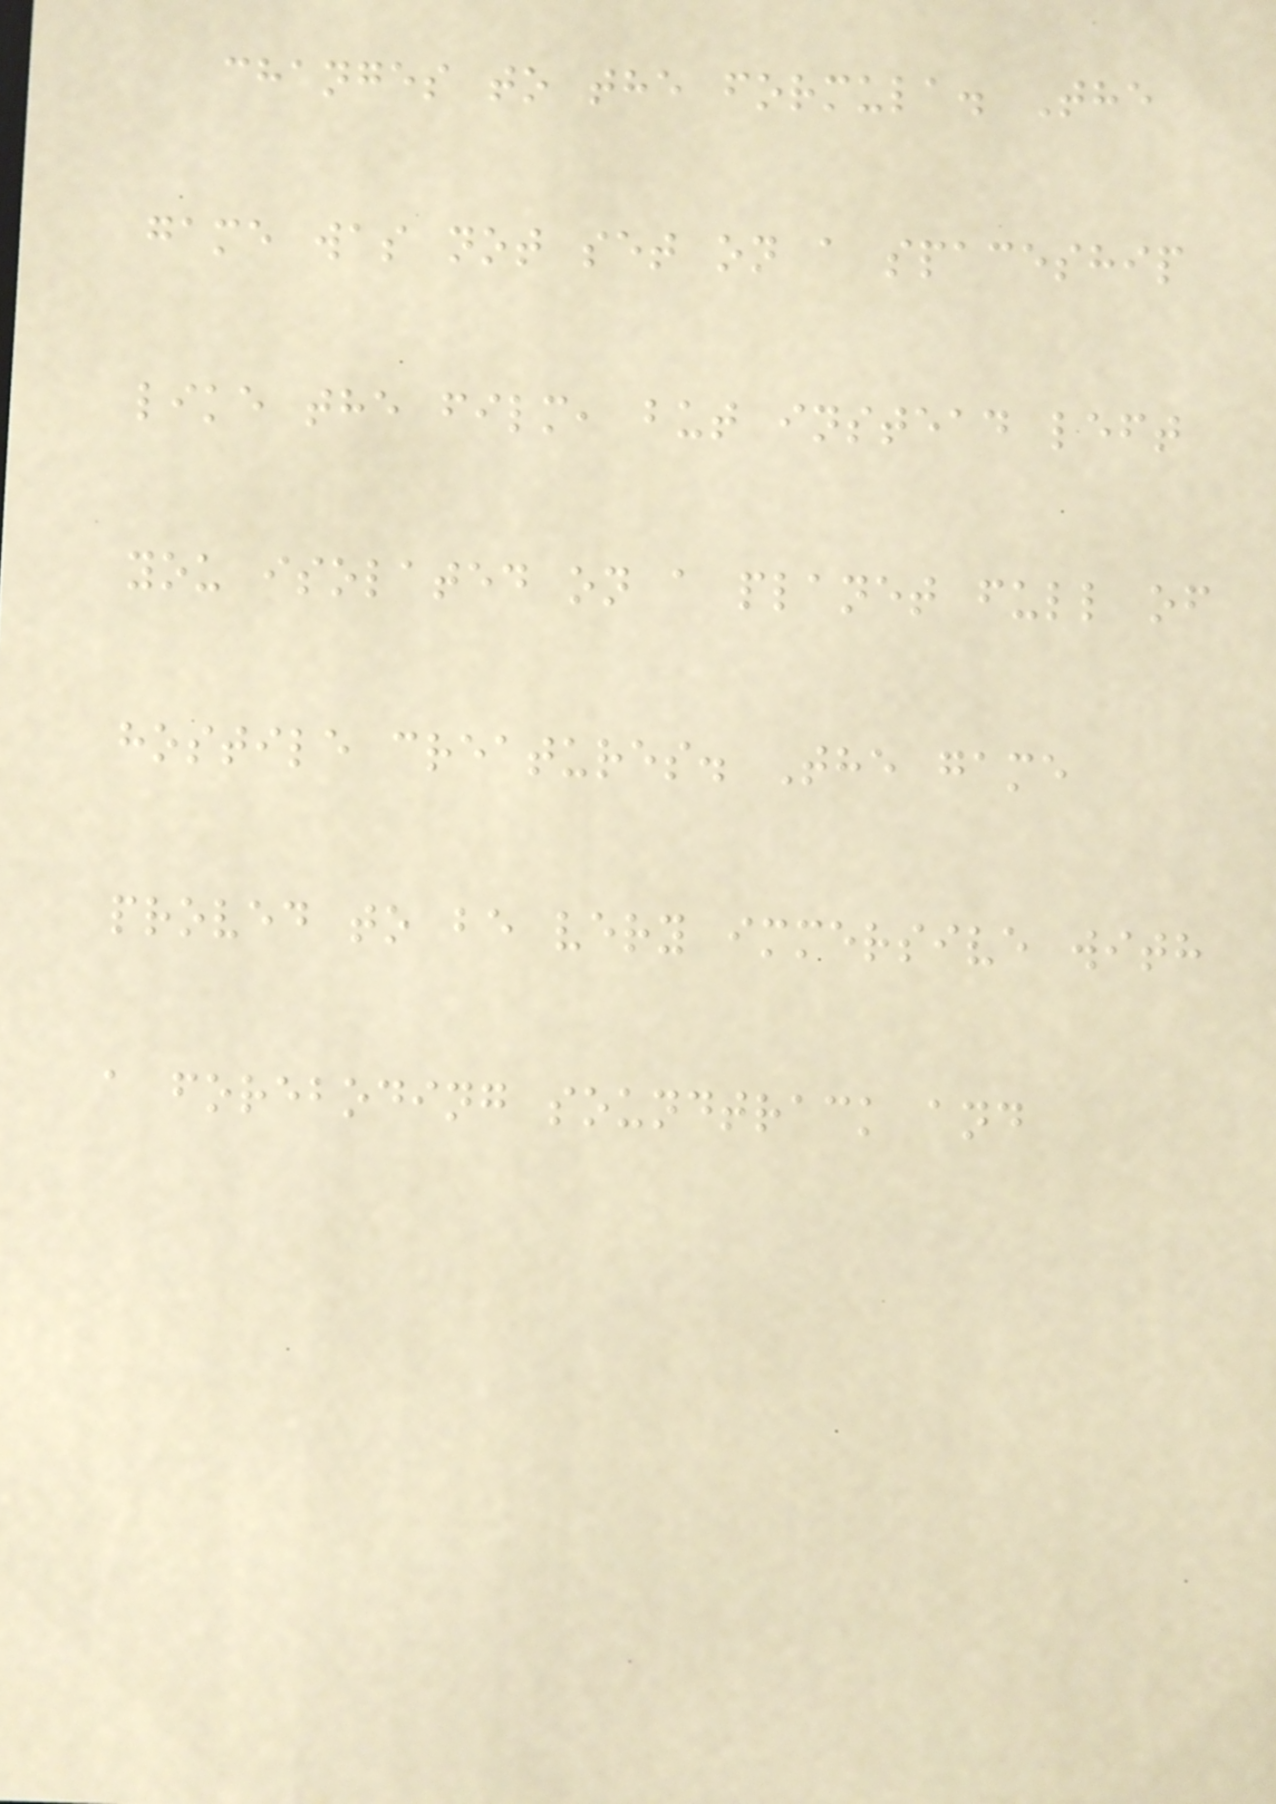changes to the formula. The
game was not set on a spaceship
like the film, but instead left
you isolated on a planet full of
hostile creatures. The game
proved to be very immersive with
a foreboding soundtrack and
